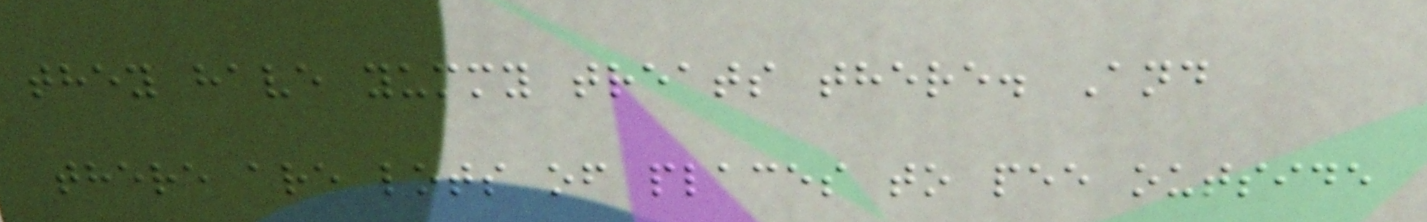they have yummy treats there. And
there are lots of places to pee outside
